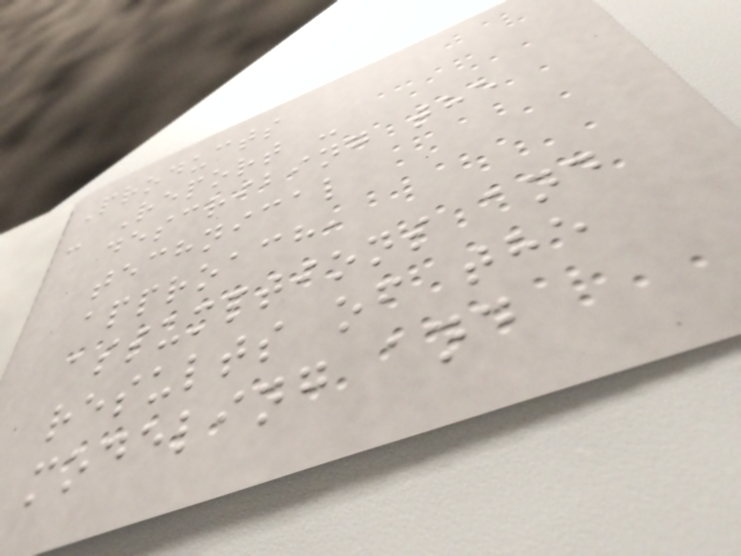Products
- Report -
describing the
technical
approach,
assumptions and
results of the
modeling and
